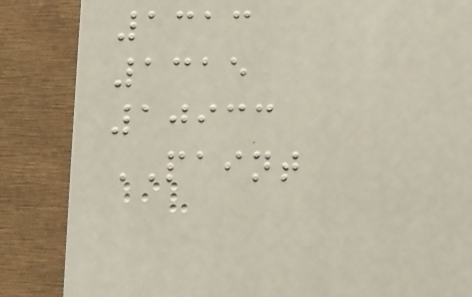1313
1315
10933
PAINT
